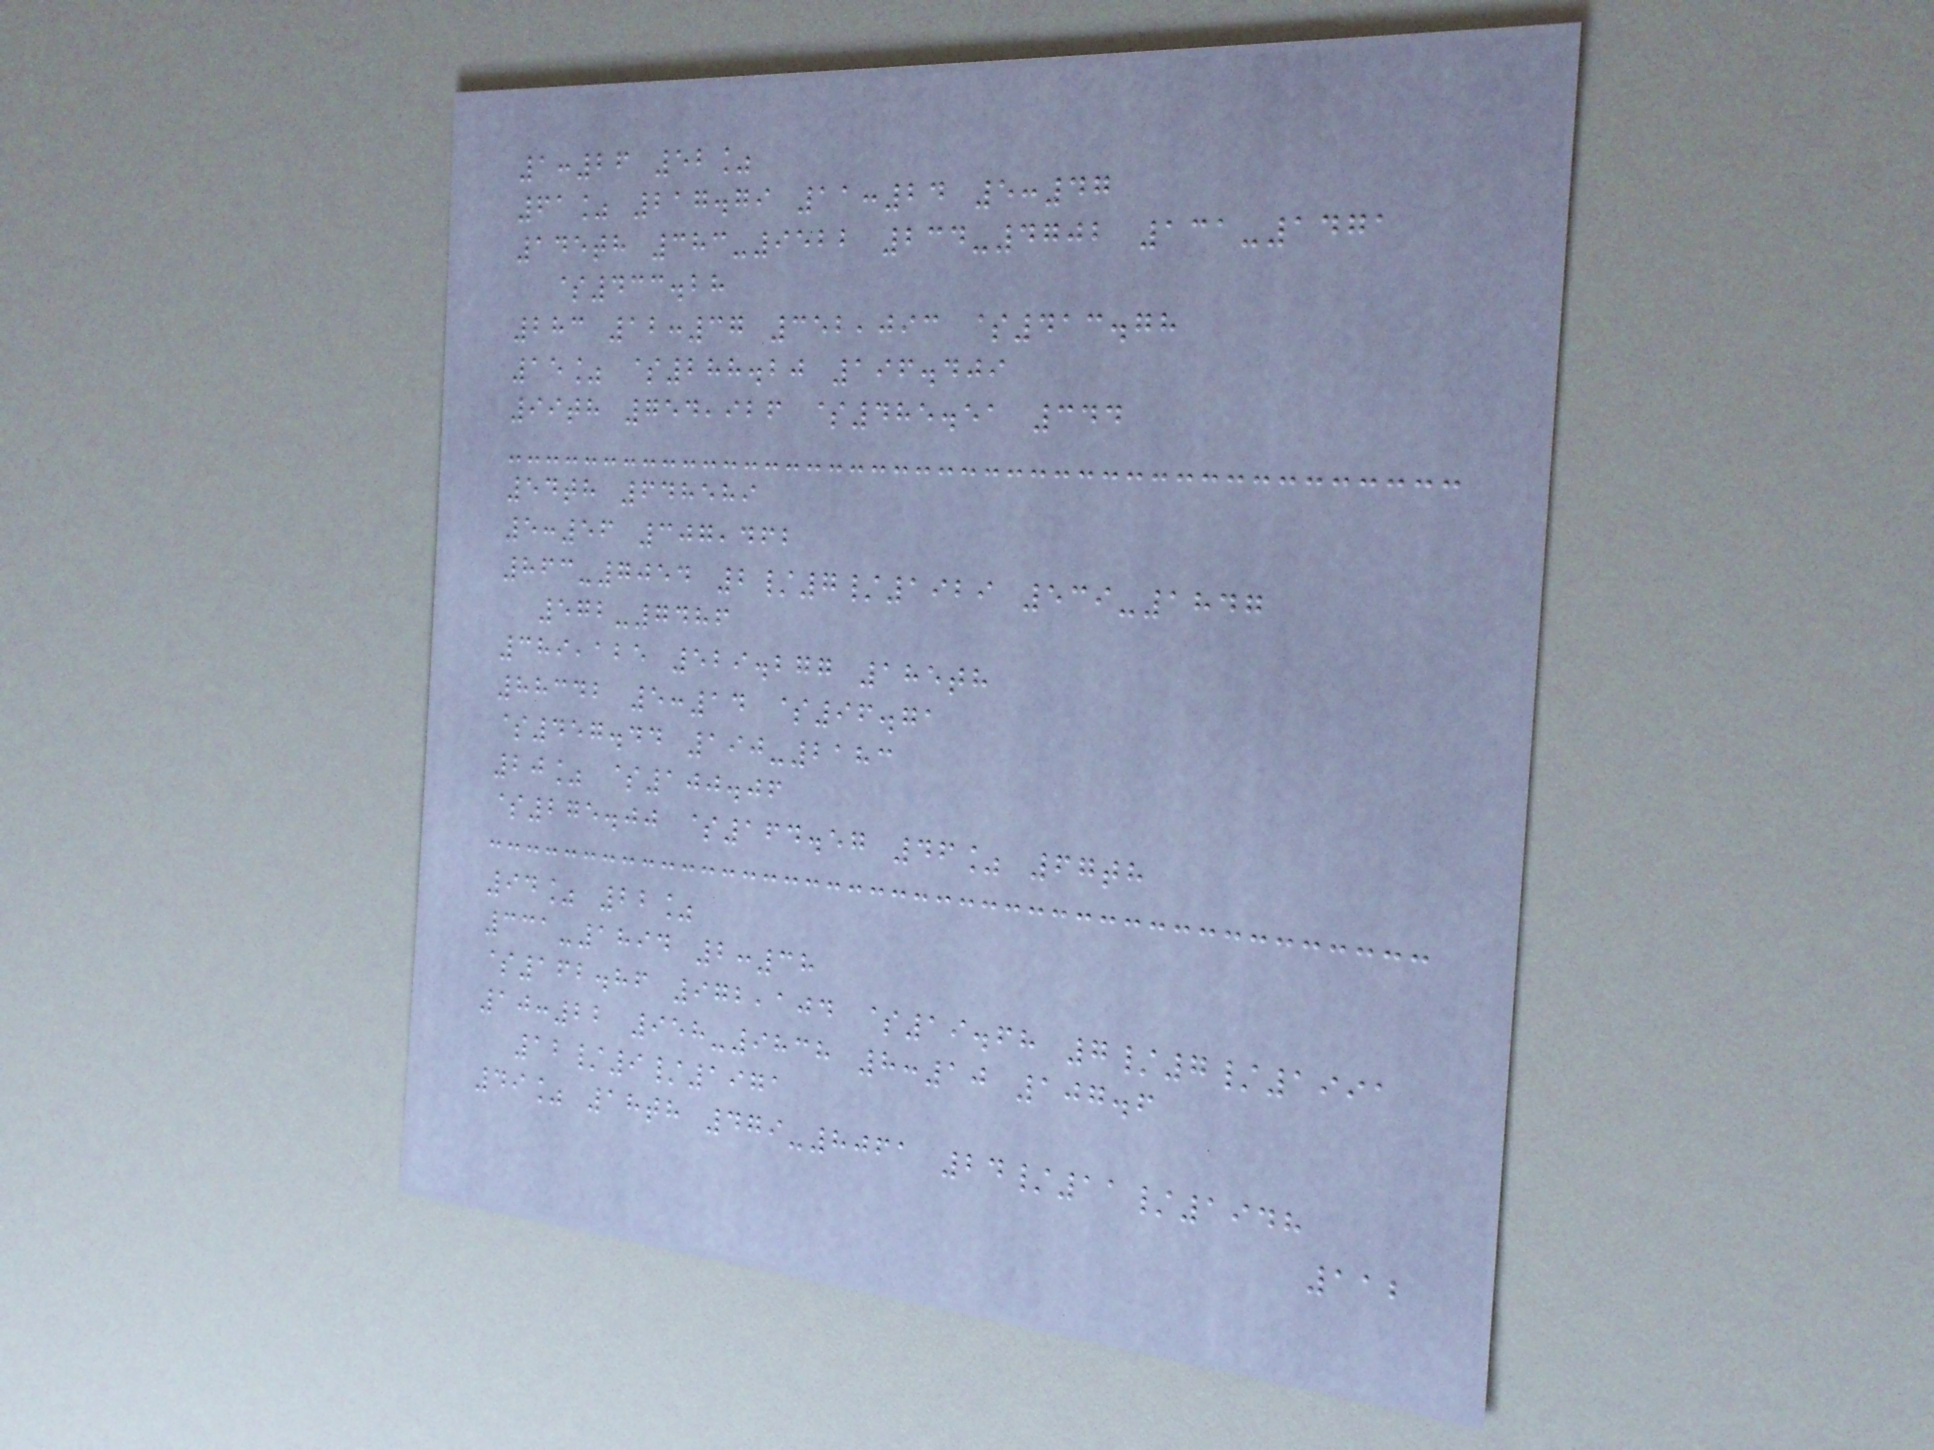1:26 52%
61% 217.79 11:24 5:47
145th 383-9522 234-4702 131-1471
$433.28
283 12:37 352,093 $413.78
15% $288.20 196.409
99th 754,926 $485.51 344
54th 648589
5:56 307,462
863-7054 2/7/1929 539-1847
572-7486
389,125 529.277 185th
88342 5:14 $96.71
$457.44 190-2183
20% $100.06
$275.00 $164.57 46% 67th
94% 22%
331-1894 2:38
$162.86 972,104 $19.68 7/7/1991
10:22 958-9838 8:10 107.6
12/9/1971
49% 18th 479-8061 24/11/1948
112
